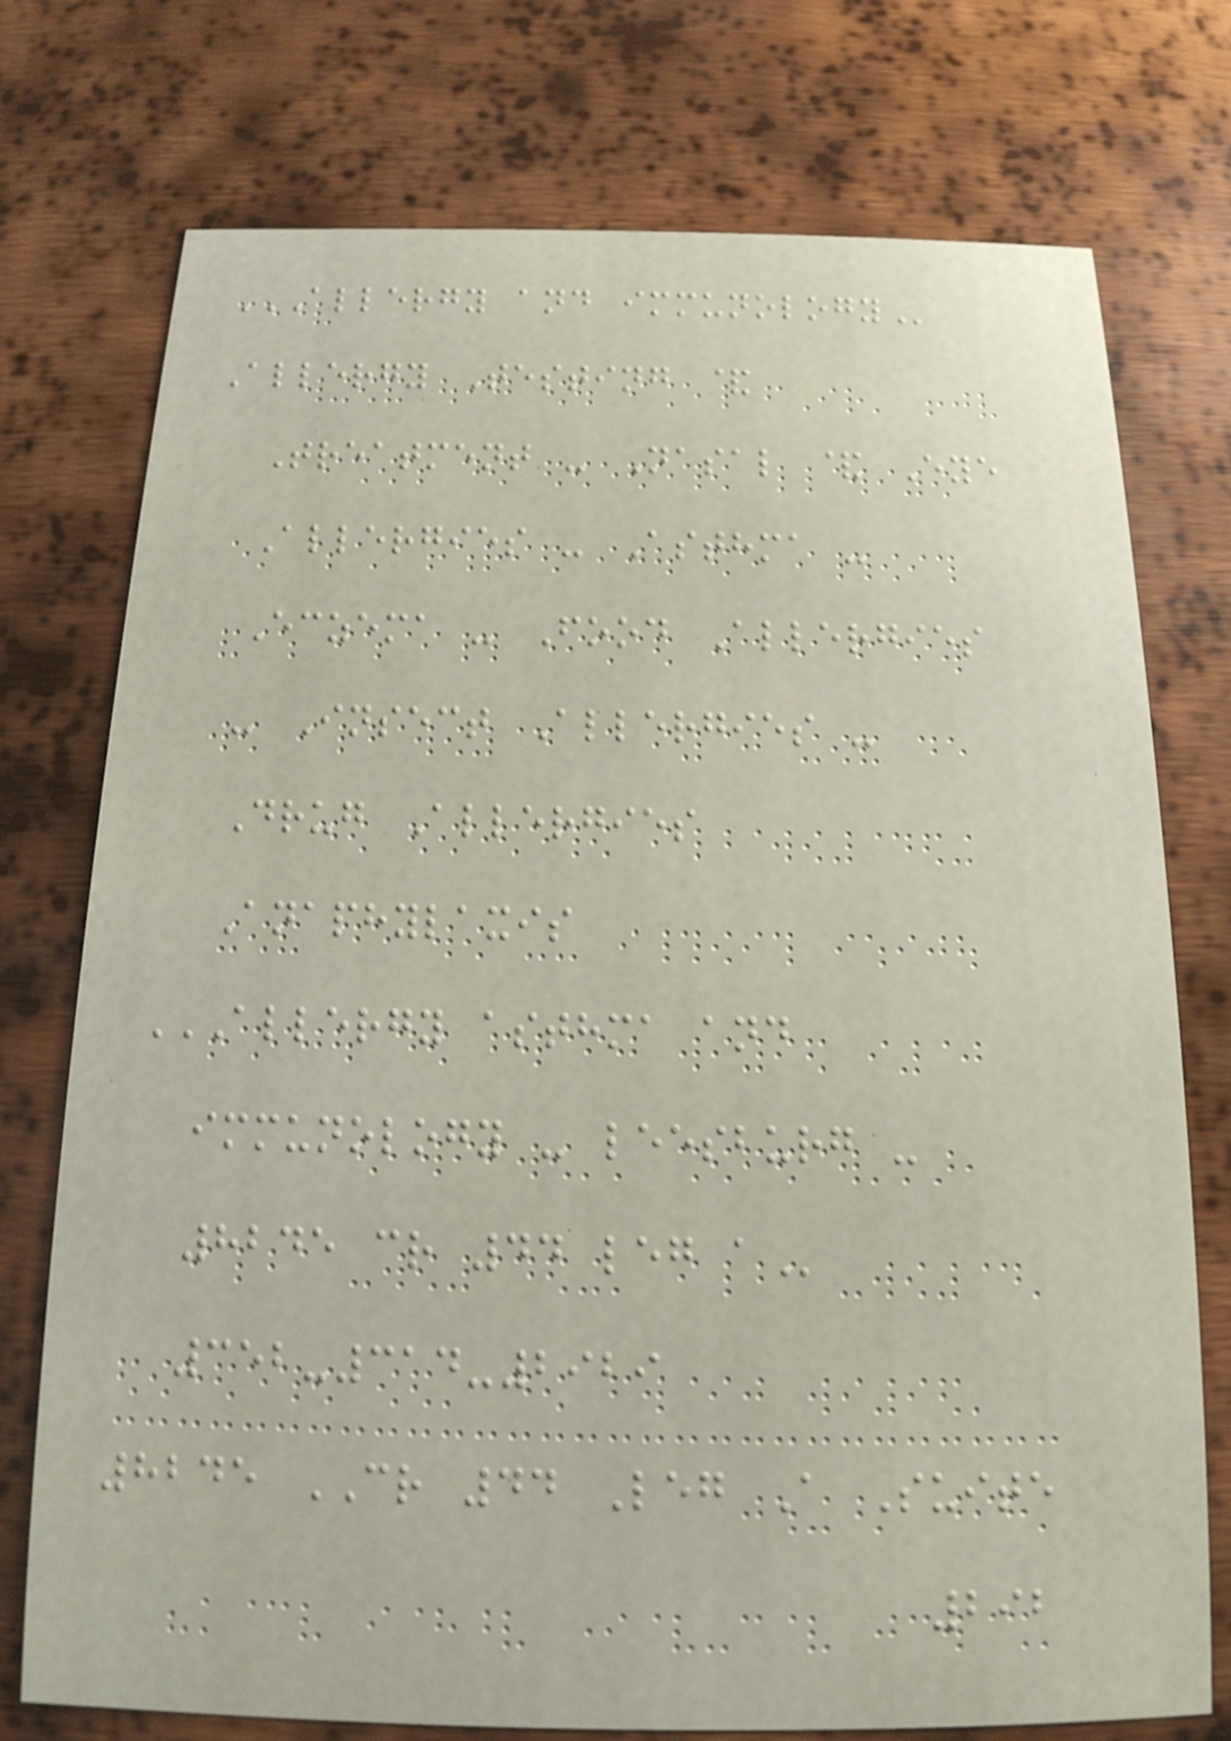ALLERGY AND IMMUNOLOGY
Allergy Testing &
Treatment - Nasal & Eye
Allergies - Asthma -
Eczema - Food Allergies
- Insect Allergies -
Drug Allergies
Anaphylaxis
ALLERGY ASTHMA AND
IMMUNOLOGY - LEESBURG -
8245 CR 44 LEG A
352-314-2929
8245 CR 44 Leg A Suite
292
